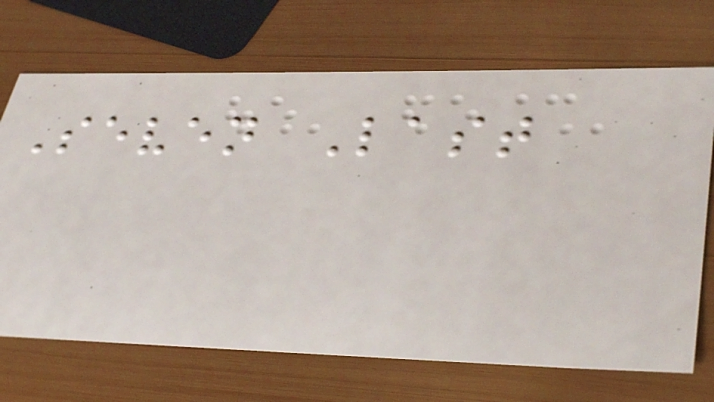Seven Last
